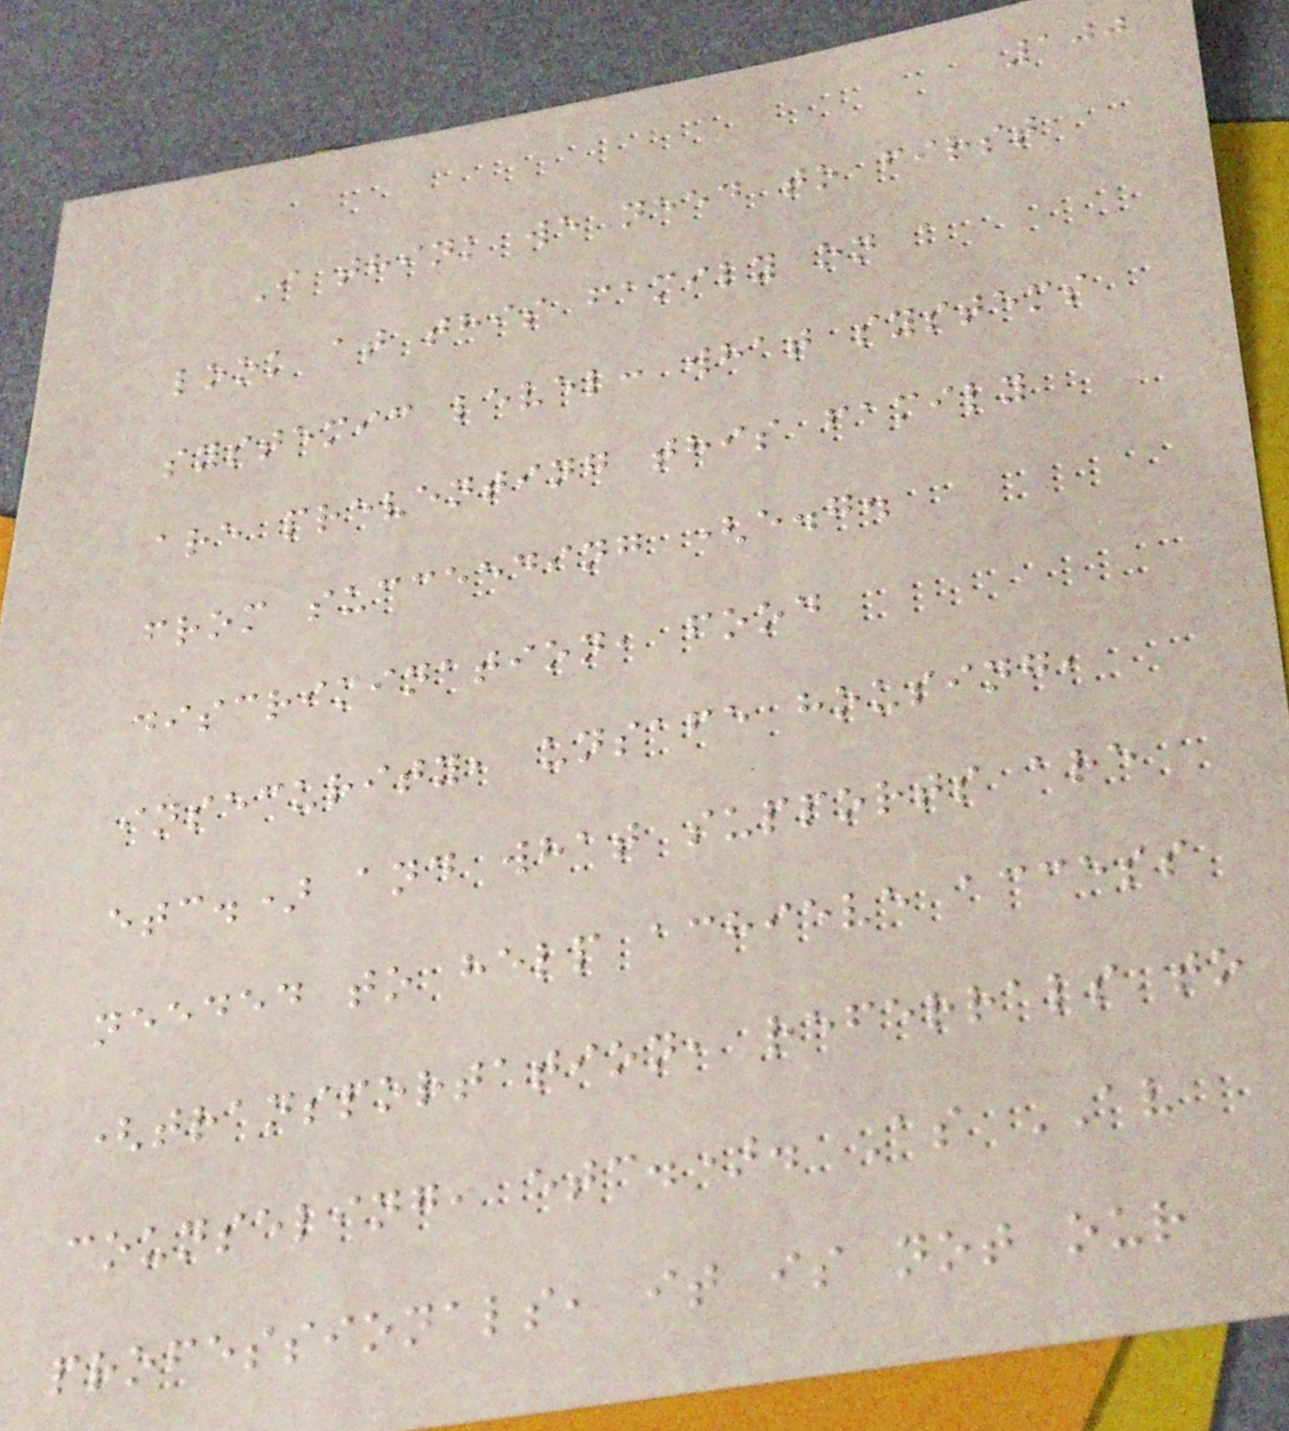100
I think we need to first
look at this family on a
systemic level: what systems
are preventing this family
from succeeding (e.g.
discrimination, food
insecurity, unsafe housing,
etc.) and what supports are
needed to help achieve access
(transportation, referrals to
counseling, etc.). As AV
professionals, it is not our
